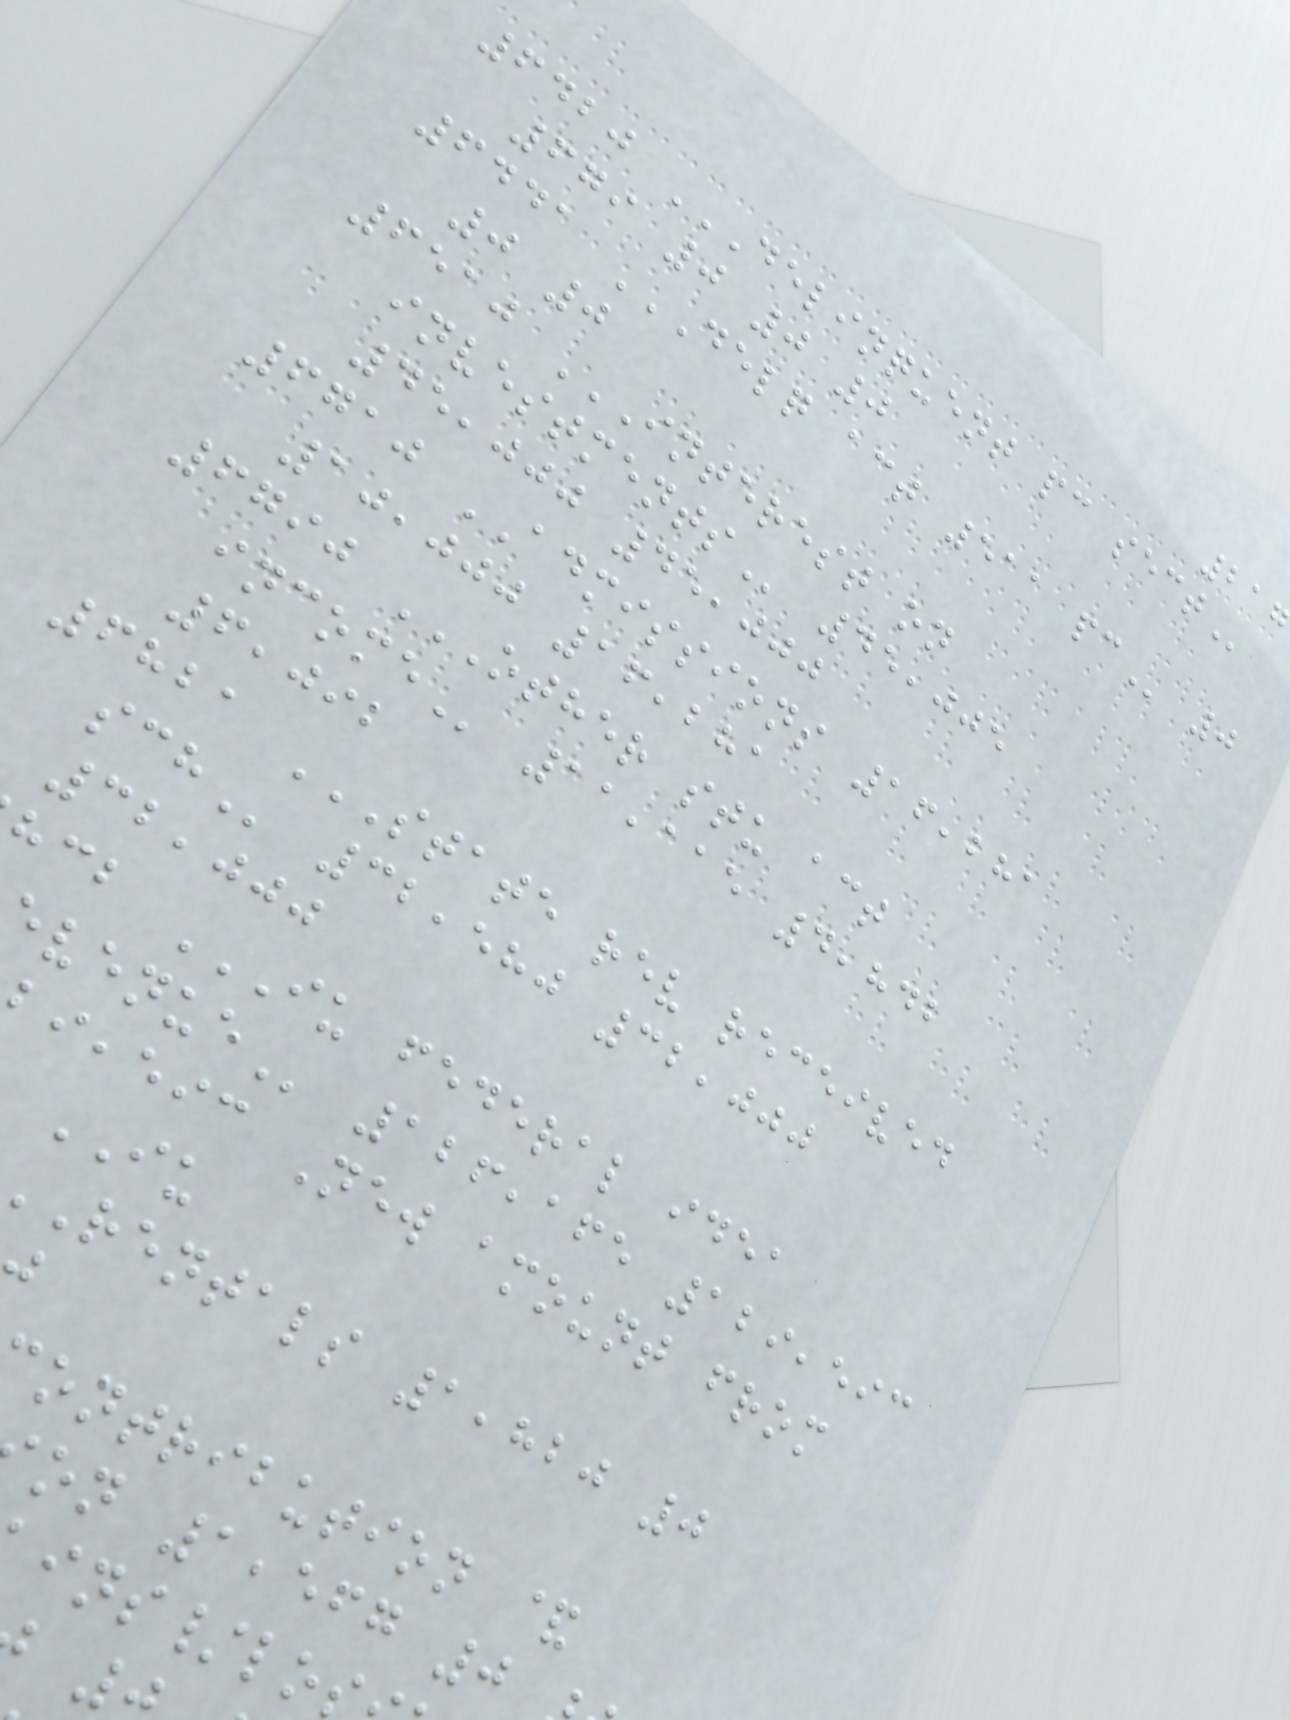6420 DELINQUENT PC SECT
679 0 0 0
6441 DELQ ACT 511 PC 0
0 0
6510 INTEREST ON
45,005
45,000 45,000
6710 ADMISSIONS 16,281
10,000 16,281
6790 OTHER STU ACT
11,115 4,842
6,092
6821 STATE REV RECEIVED
32,580 32,000
32,000
126,165 129,593
,eic New amount from
IU
rentals 1,820 0
ontribution &
on 1,567 0
